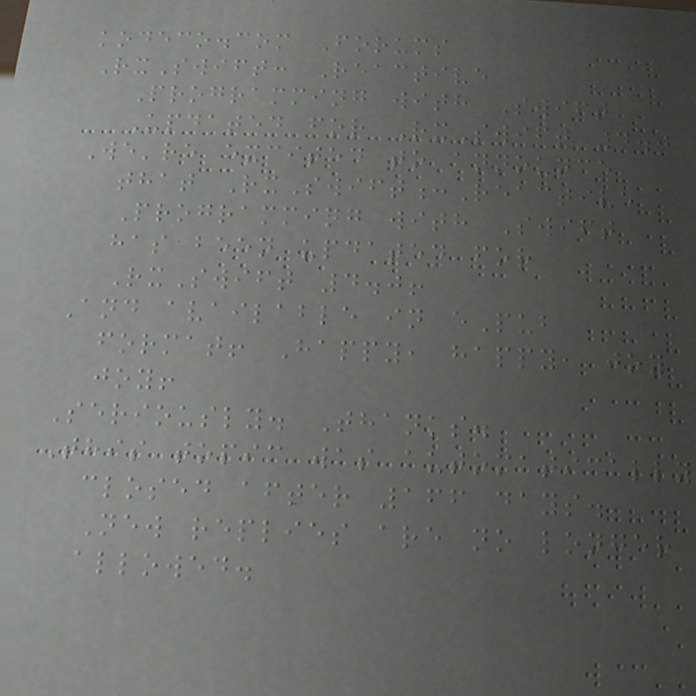kodeco.com Forums
RxSwift: Reactive
Programming with Swift
Updated for RxSwift 4.0
We're excited to announce
that RxSwift:Reactive
Programming with Swift
has been updated for
RxSwift 4.0!
And available in ePub
format! Happy, happy, joy
joy!
Seriously. Thanks.
This topic was automatically
closed after 166 days.
New replies are no longer
allowed.
